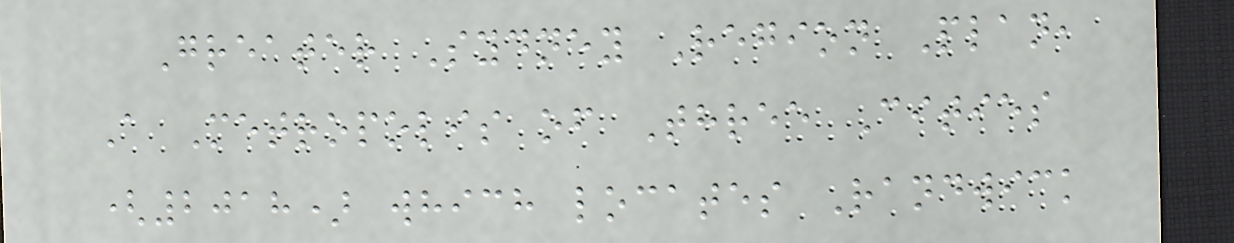Greater Sydney Region Plan,
A Metropolis of Three Cities
(2018) which locates Randwick
